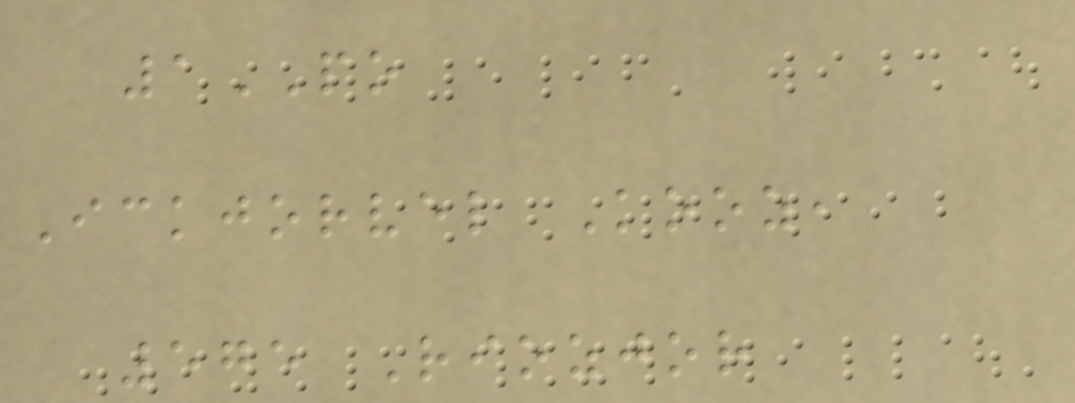1PO
Ickjorvel Kooz,
575 Riozjor
